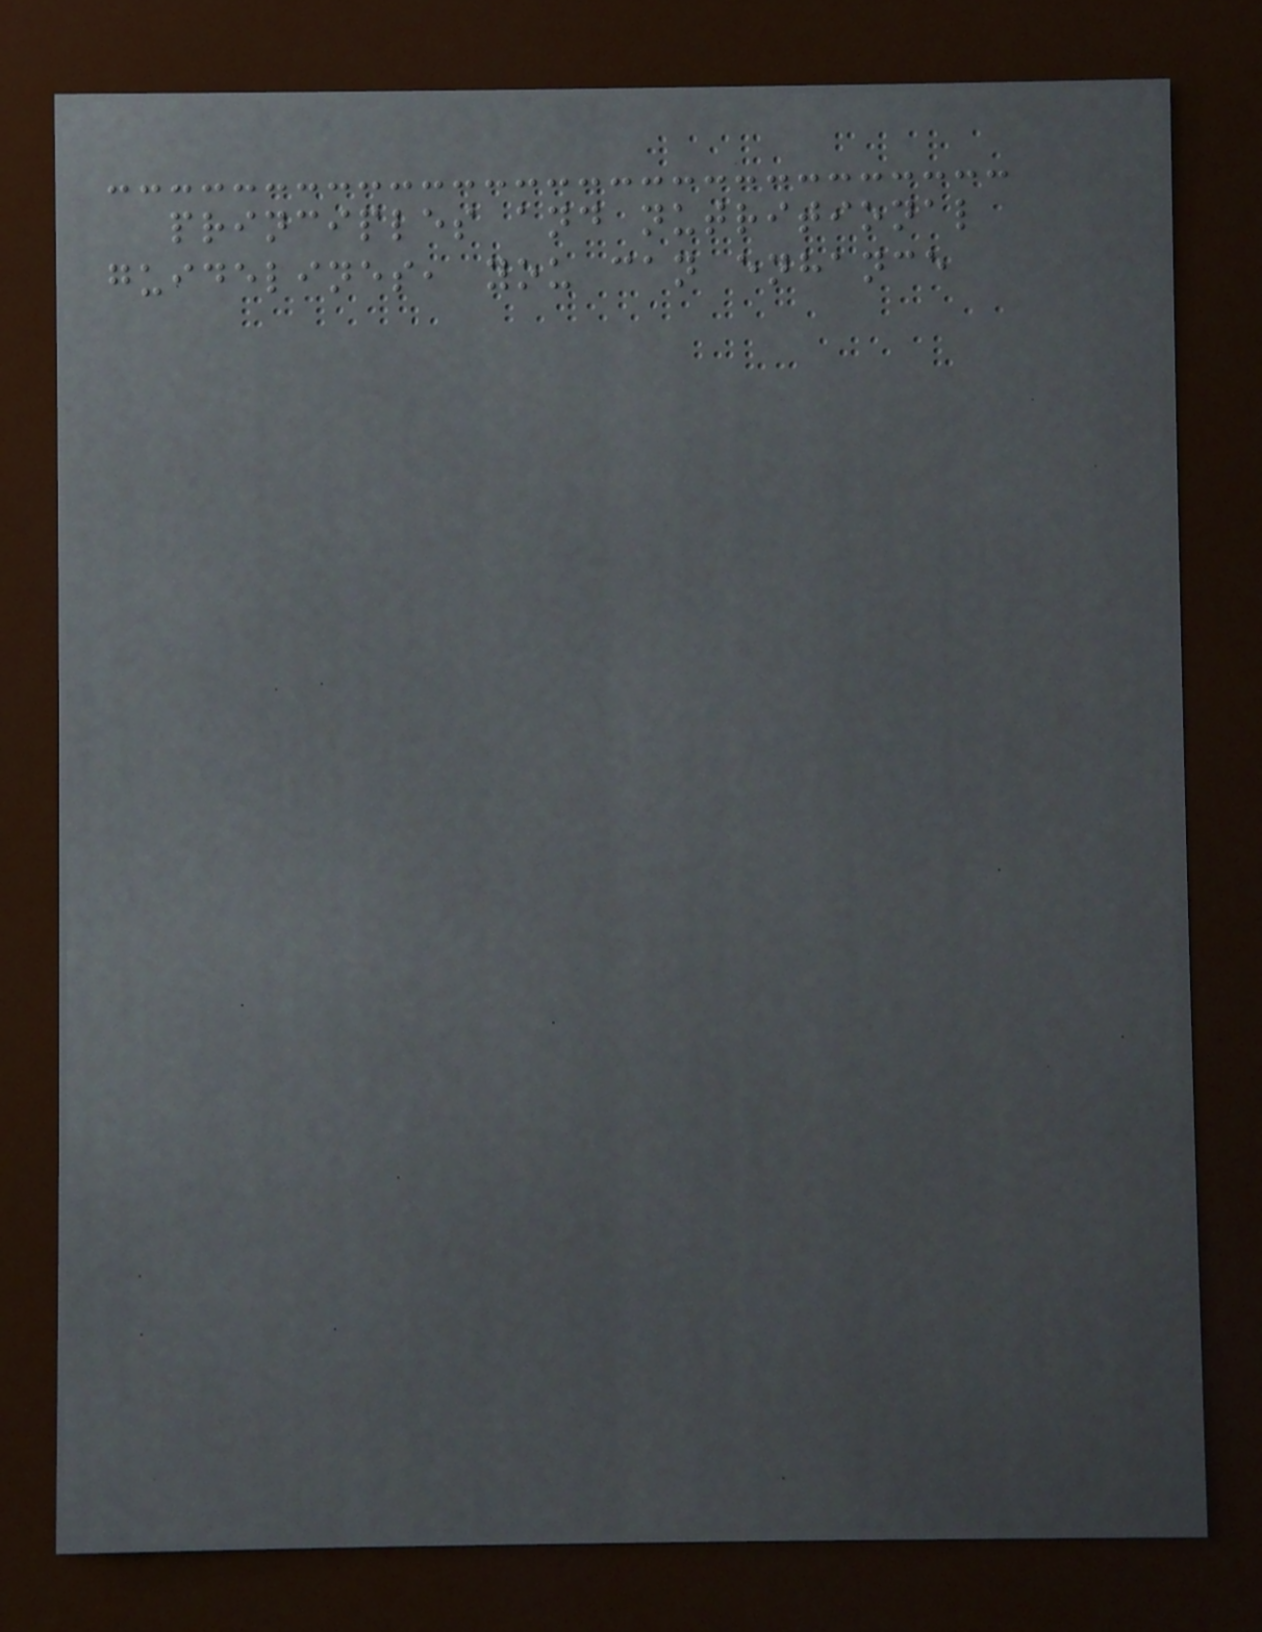principles and nutritional
guidelines, you can enhance
